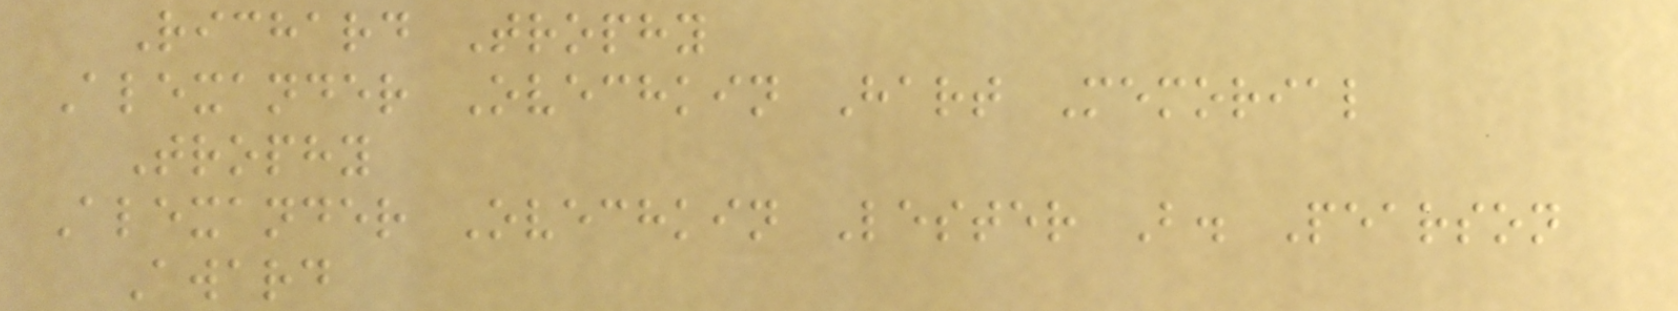Richard Trophy
Alexander Ovechkin Hart Memorial
Trophy
Alexander Ovechkin Lester B. Pearson
Award
